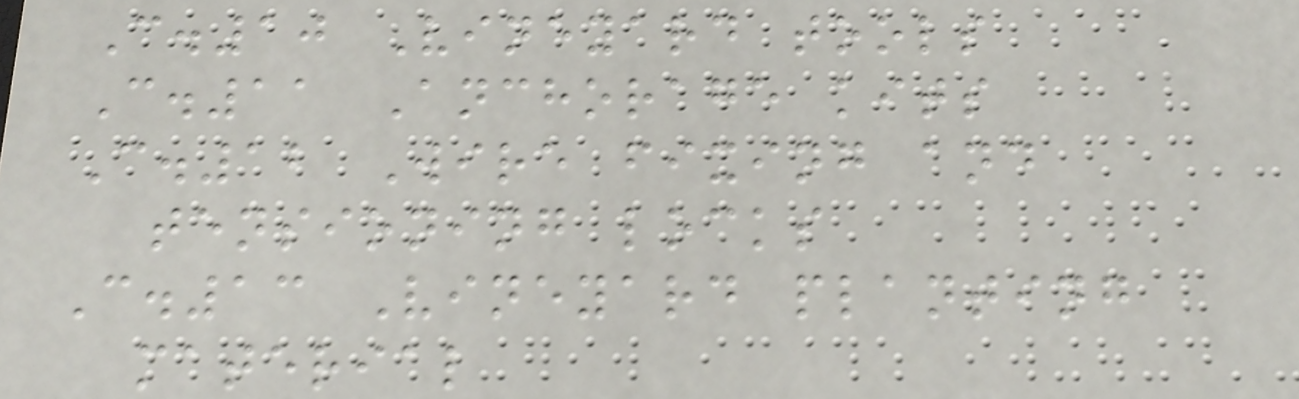C.10 Vineyard tools
C.11 Anchorage kits
C.12 Wire fixing and
tensioning locks
C.13 Vineyard planting
material
